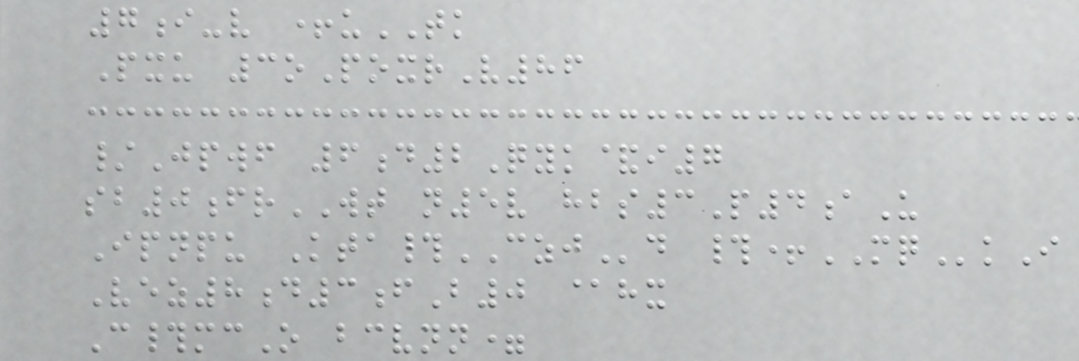7i-v +uTK
Pxu 3oPoxrV86
/Jpwf 6d2Qyk&i7
sb0frWT n5v hbs3P4aU
Ipnpu Kta#CZJd #+MQkI
Vez8d3fB0 @hx
C#mcO bcvnn=
